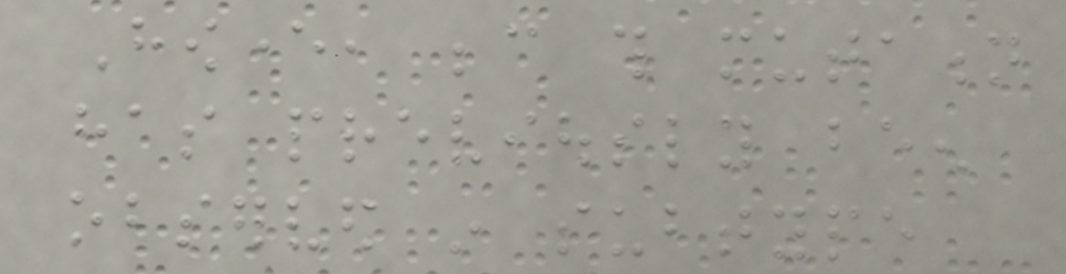However, because this mutation
has previously been
observed in subtype
